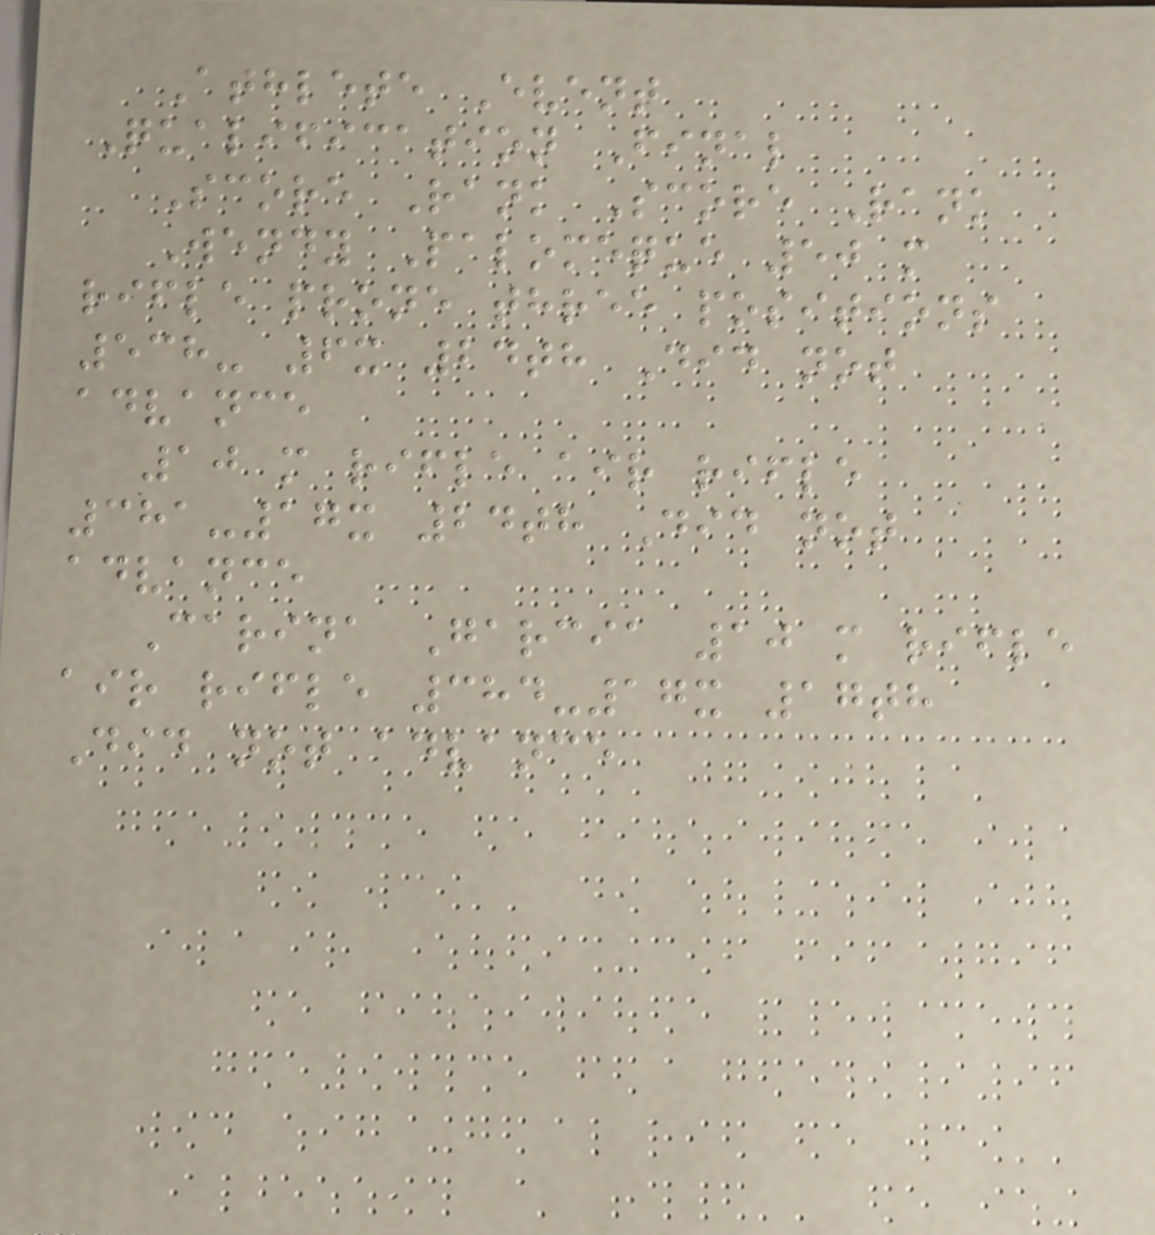Athlete Event
Qualification Final
Score Rank Score Rank
Wendy Palomeque 50 m
rifle prone three positions
538- 6x 24th Did not
advance
10 m rifle air rifle
381-17x 24th Did not
advance
Carina Garcia 10 m rifle
air rifle 384-17x 17th
Did not advance
